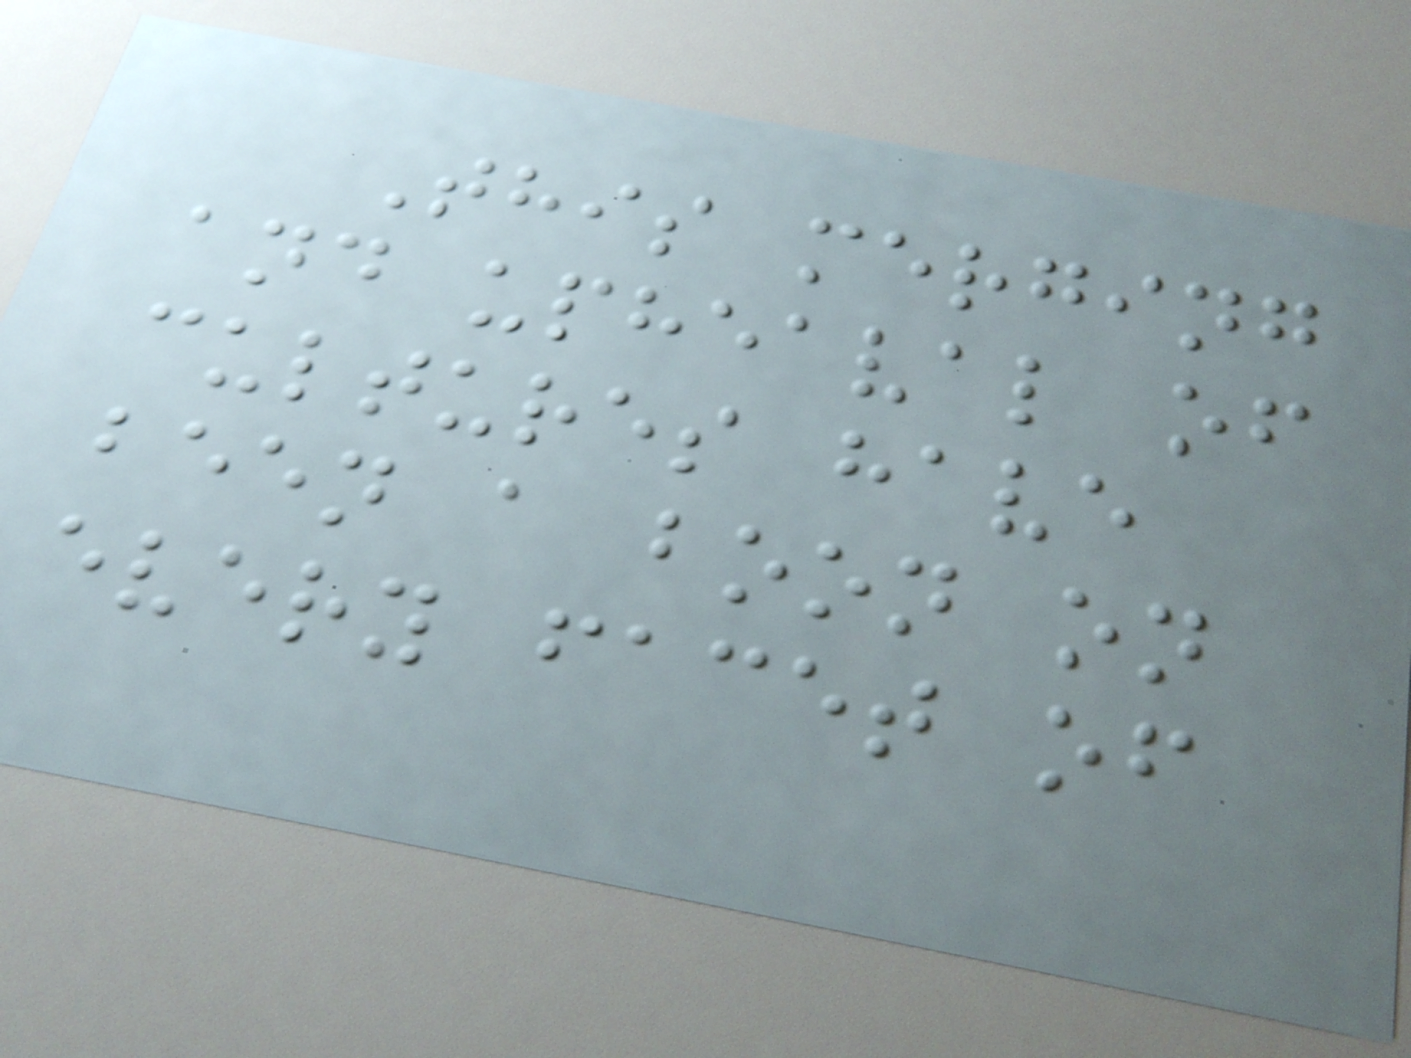This merging
and upheaval of
cultures have
been a boon on
every facet of
